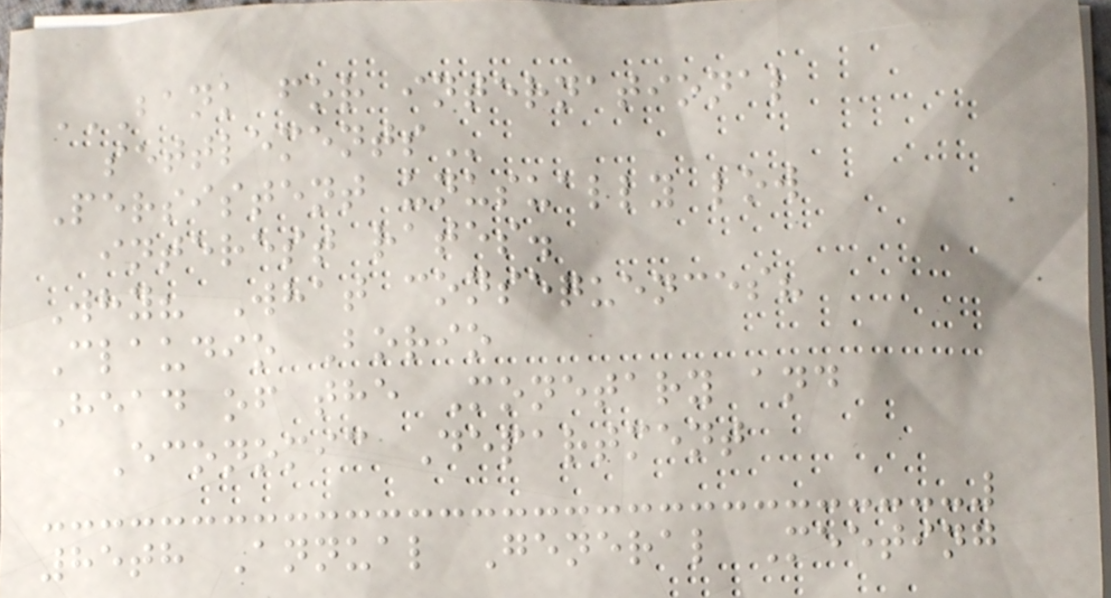BANK FOR INTERNATIONAL
SETTLEMENTS
Persistent unusually low
interest rates.
Why? What consequences?
Claudio Borio
Head of the Monetary and
Economic Department
85th Annual General Meeting
